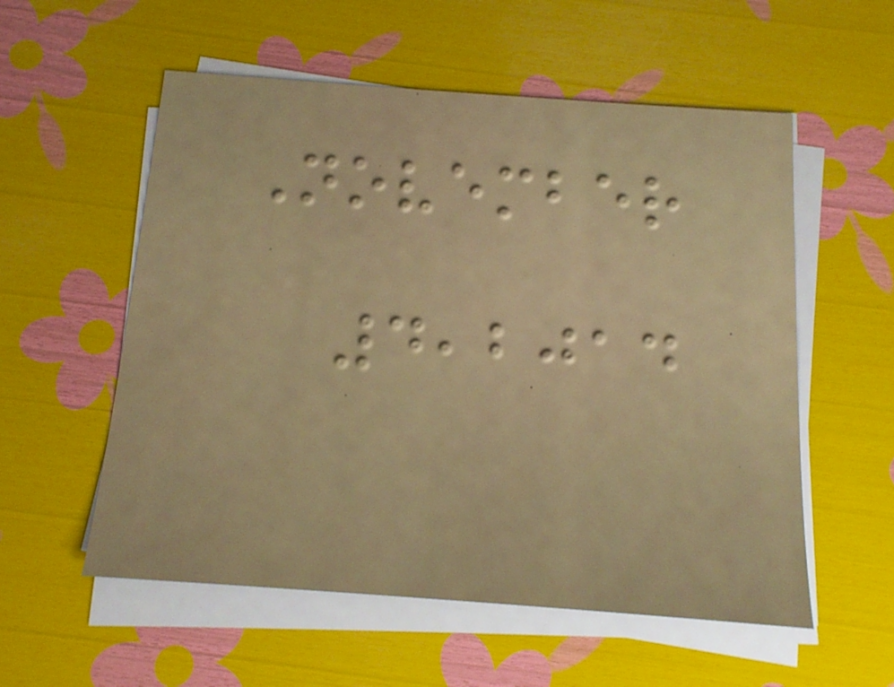November
4,2014
